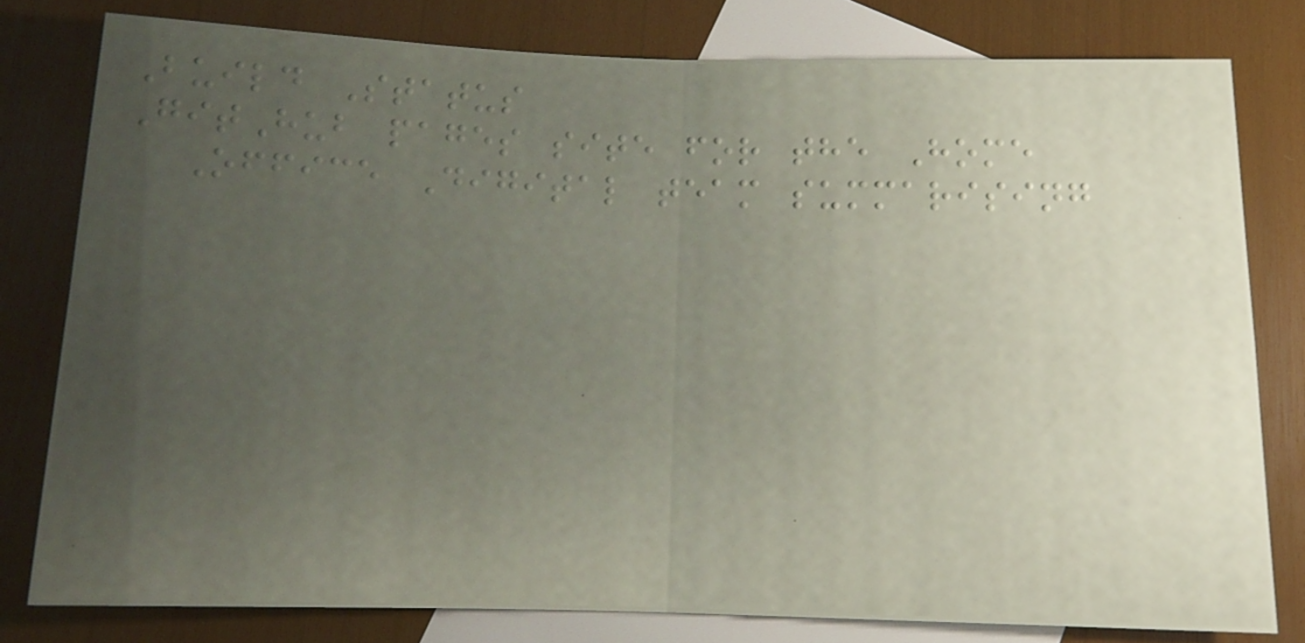Build Status
GitHub pages site for the Home
Office Digital team summarising
